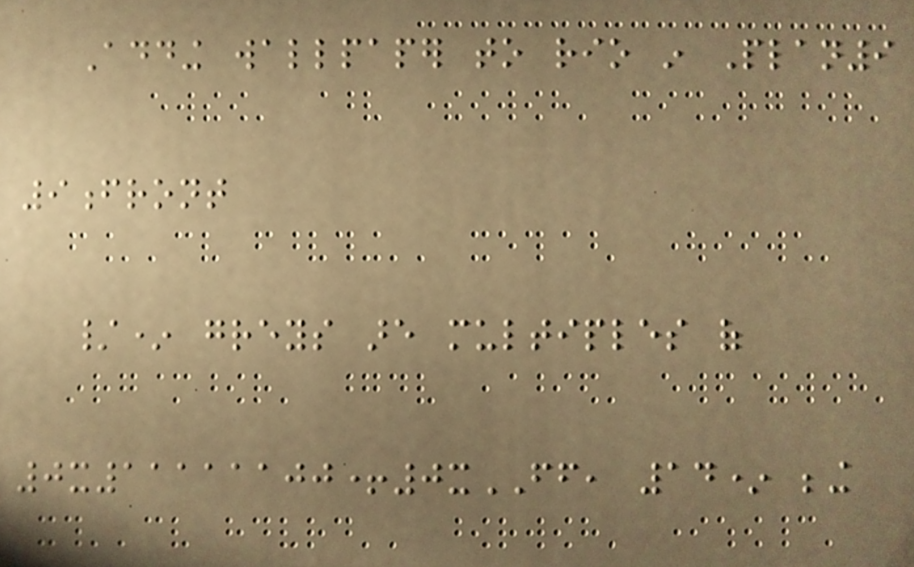Adding wallpaper to rio in Plan9
9front
/* greys are multiples of
0x11111100+0xFF, 14* being
